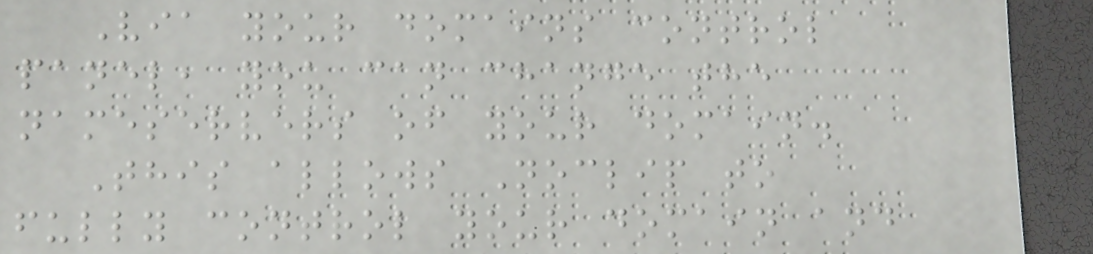Via your domains control
panel, you can change the
nameservers of your domain.
This allows Noclip to
fully control your domain and
